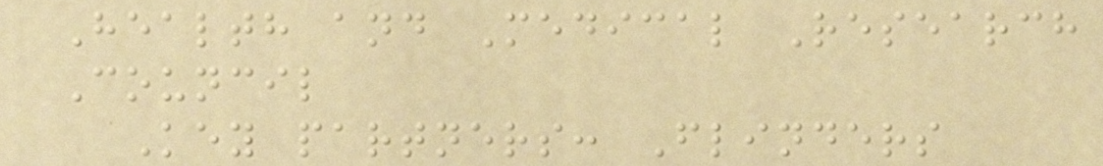Health and Medical Research
Council
Key partners: Flinders
